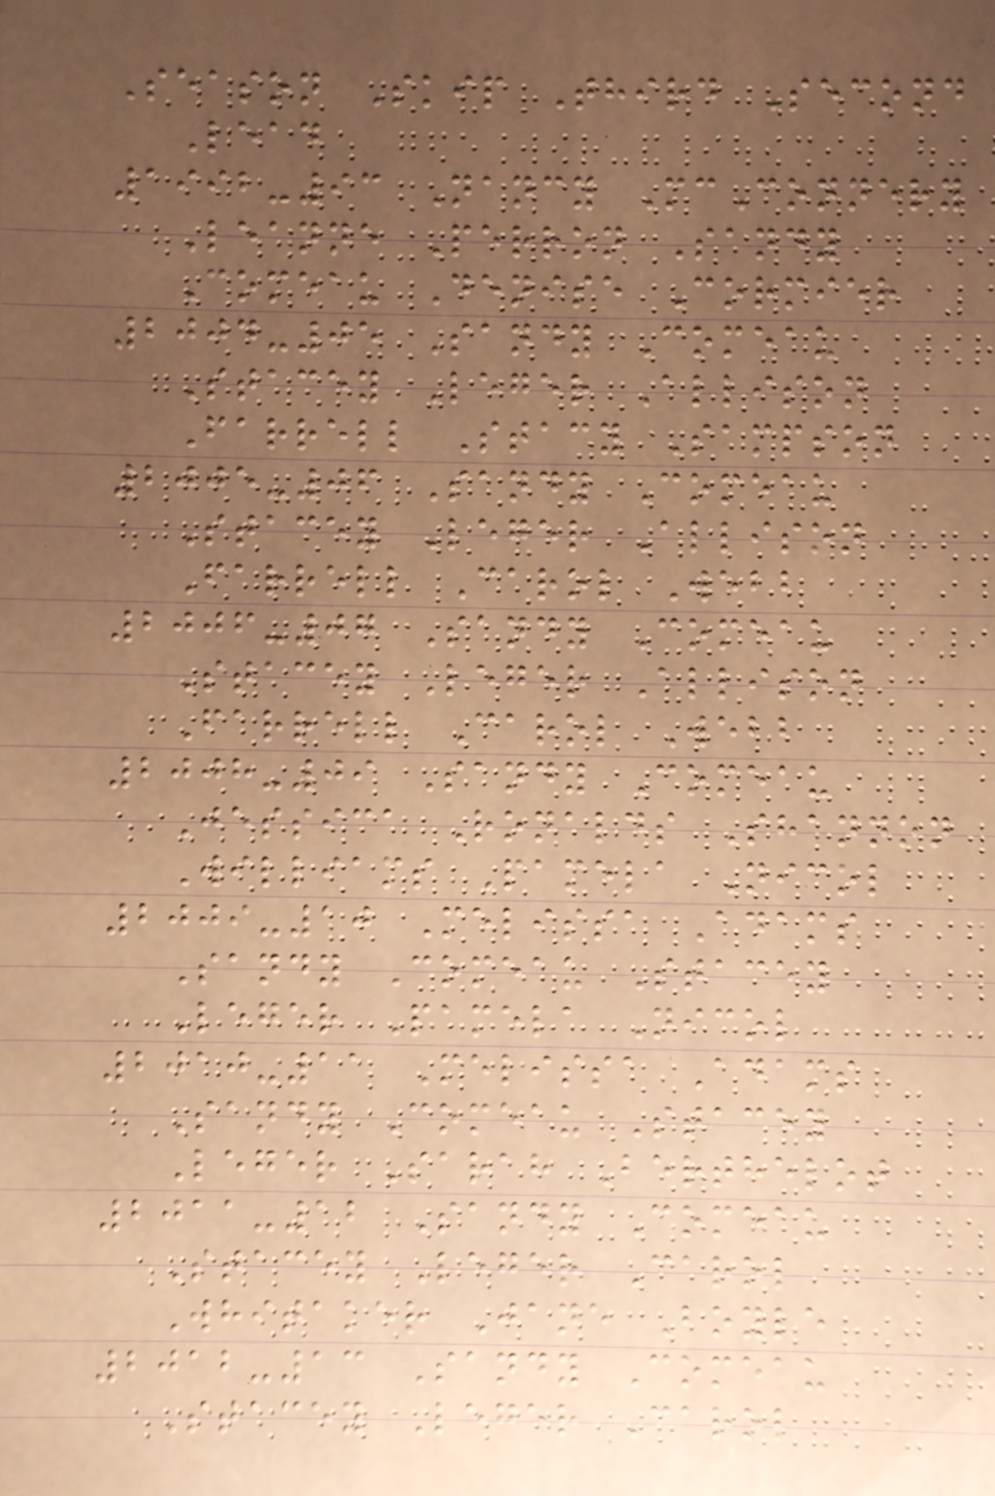Season Skip Third Second
Lead
1992-93 Nancy McConnery
Leanne Perron Sandy
Comeau Denise Cormier
2004-05 Sandy Comeau
Stacey Leger Allison
Farrell Stacy Sampson
2005-06 Sandy Comeau
Stacey Leger Allison
Farrell Carol Webb
2006-07 Sandy Comeau
Stacey Leger Allison
Farrell Carol Webb
2008-09 Sandy Comeau
Jessica Ronalds Shannon
Williams Pamela Nicol
2009-10 Melissa Adams
Sandy Comeau Stacey
Leger Pamela Nicol
2010-11 Melissa Adams
Sandy Comeau Stacey
Leger Sarah Berthelot
2011-12 Sandy Comeau
Stacey Leger Carol
Whitaker Jane Boyle
2012-13 Sandy Comeau
Stacey Leger Carol
